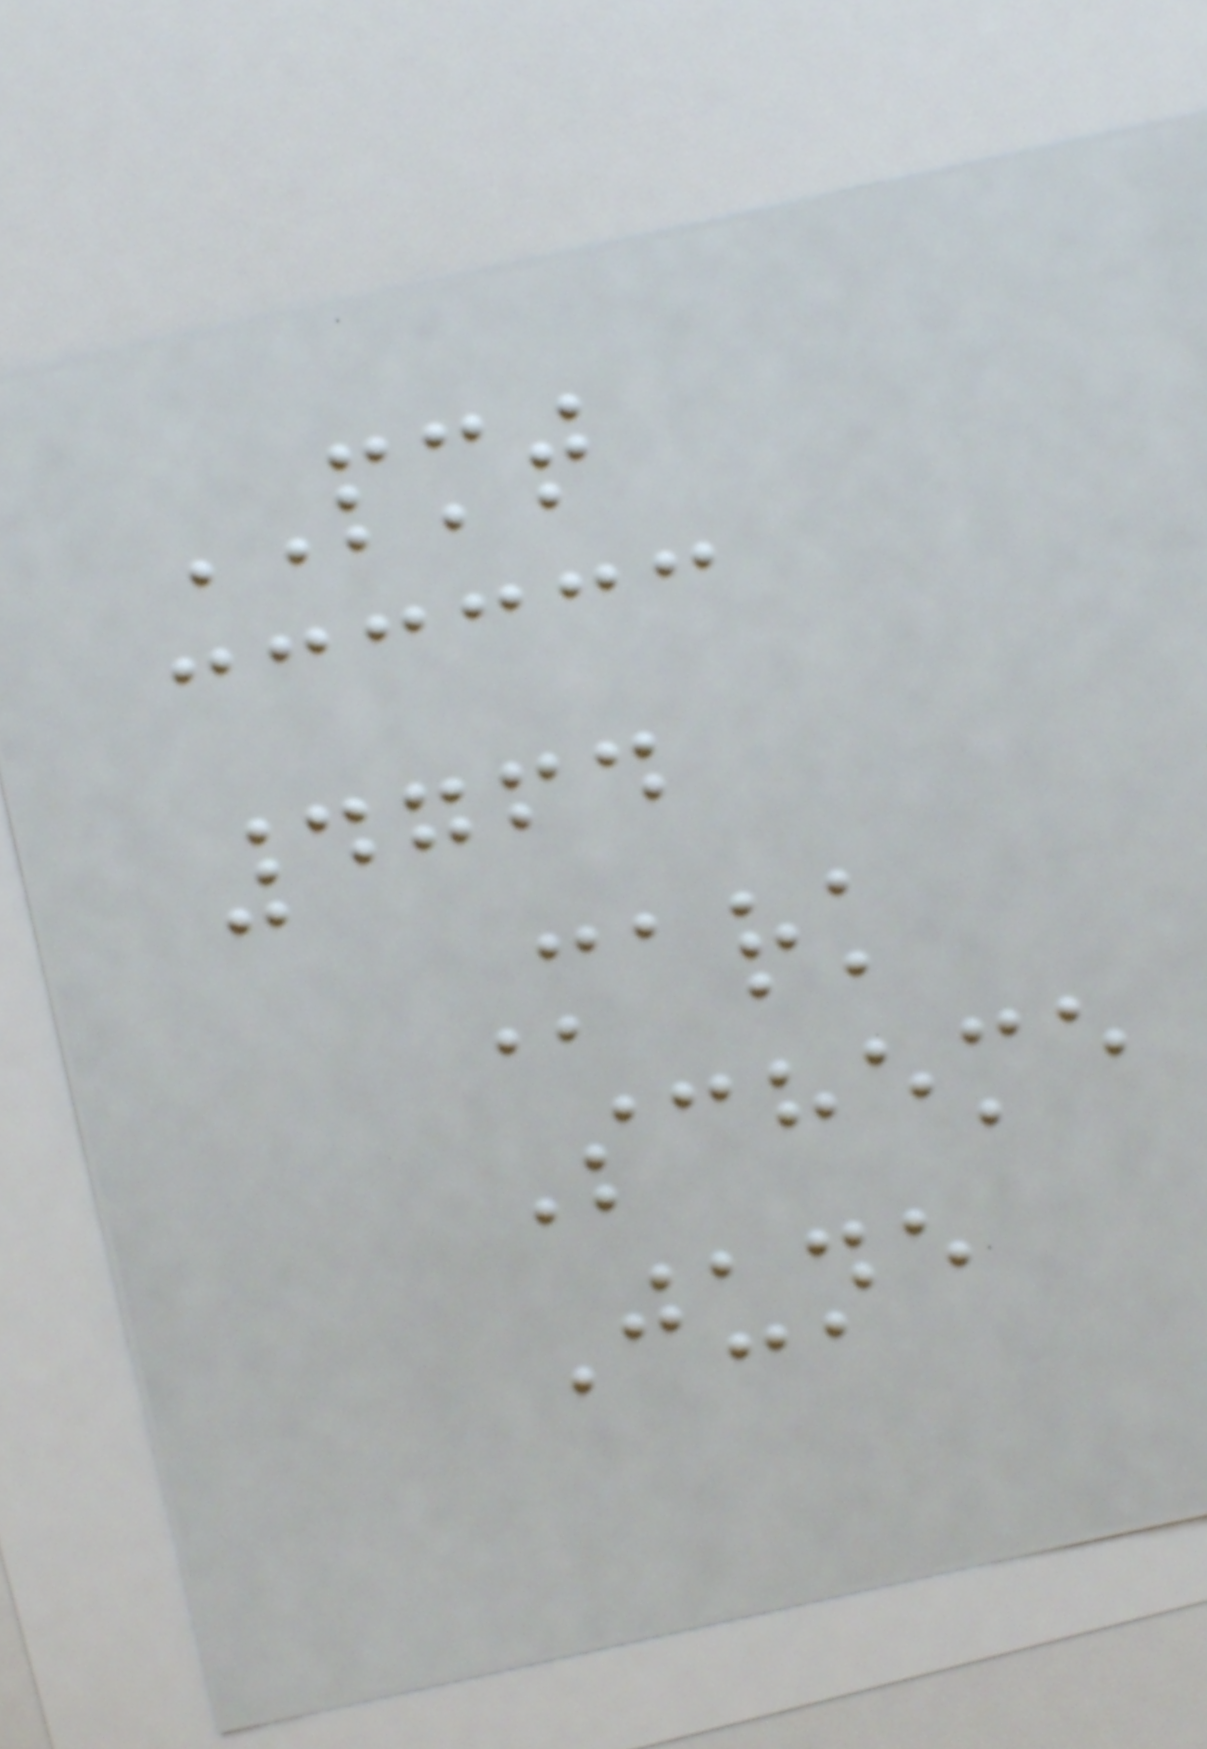PMT
4764
Mark
Scheme
June
